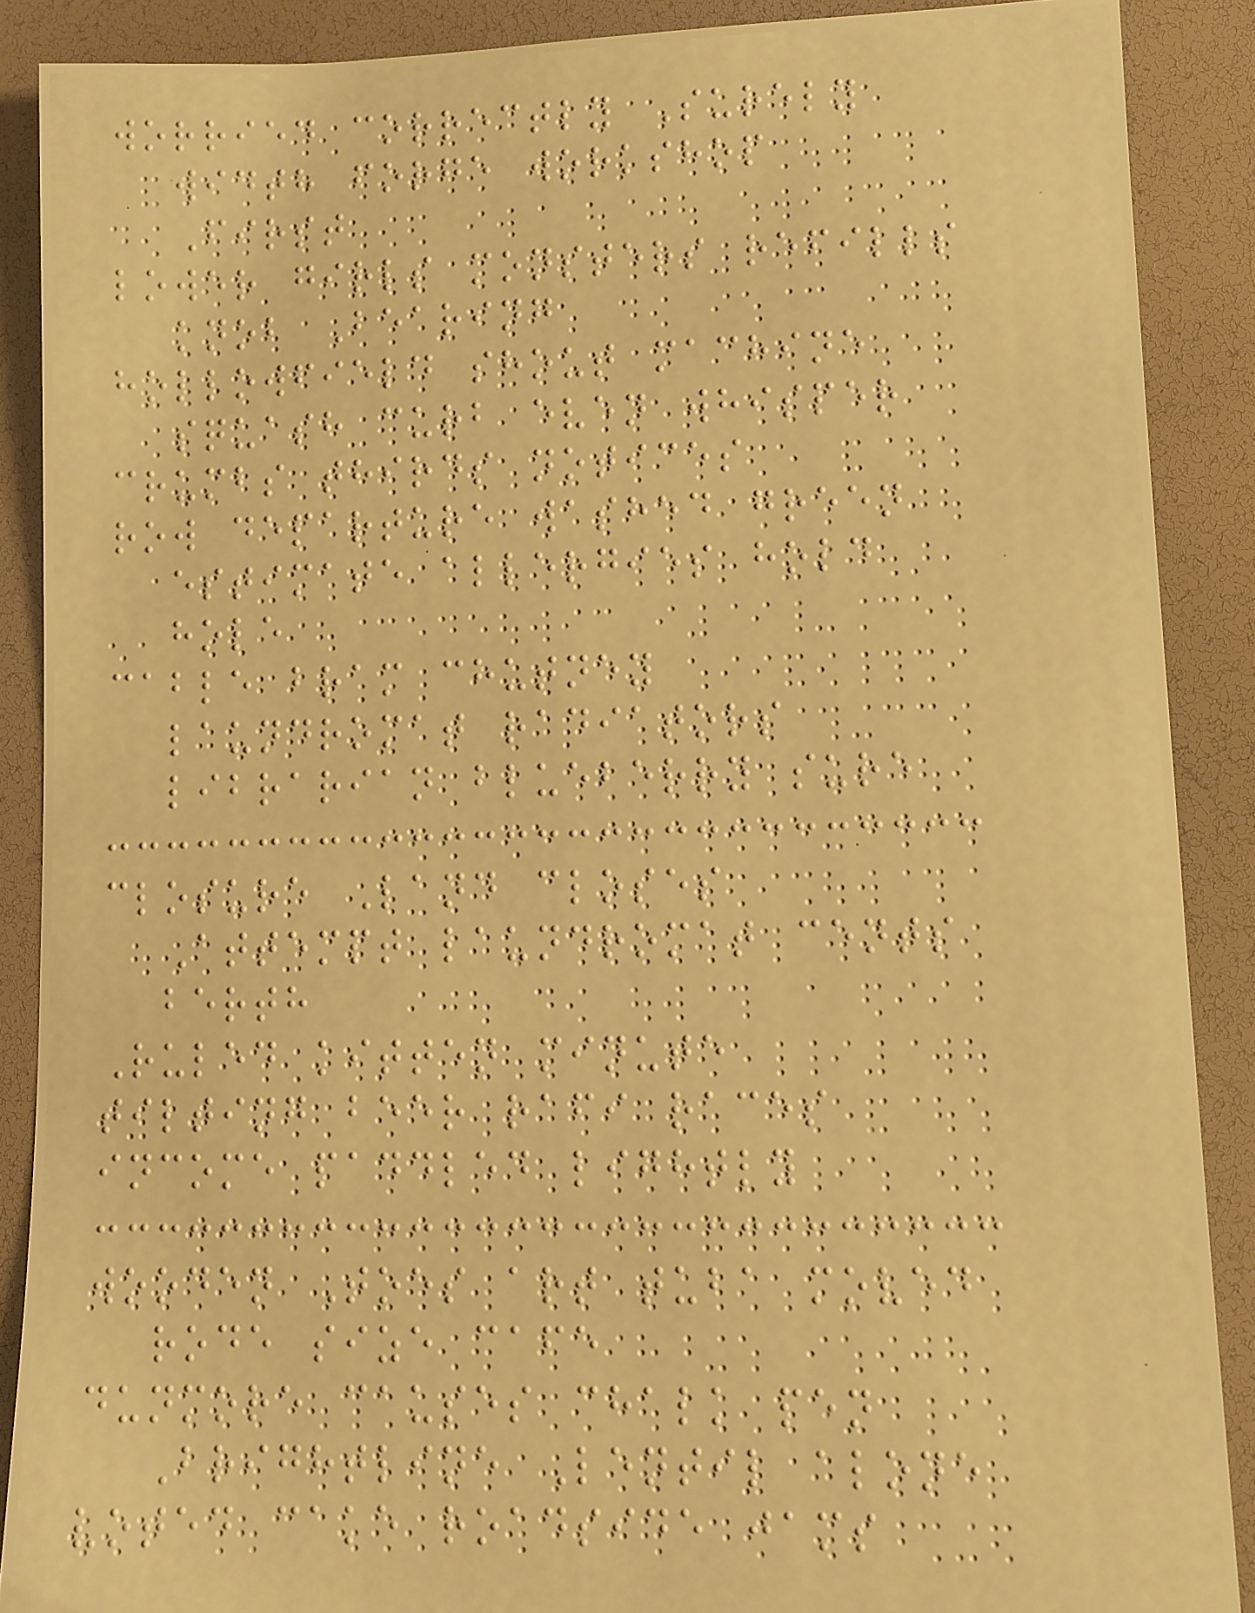worried correctly Surely
width forge workshop
First
lower girls monsters refills
knob Bearing
hollowfield shout machine
squash curb even whisper
crumbs thirds notices
row departure washed green
estimate allergies hold
hole
cable bram chutney
laundromat radiators
librarian blueberry sure
closure Land closes
Attempt laundromat cents
berth
Ruled kitten minute
tilting beer rafi races
income paddled lightly
wooden Toes art tuba moved
rode size cafe
dunmore causes chalk pen
Brightline Lentil alone
voted cake roadside jams
